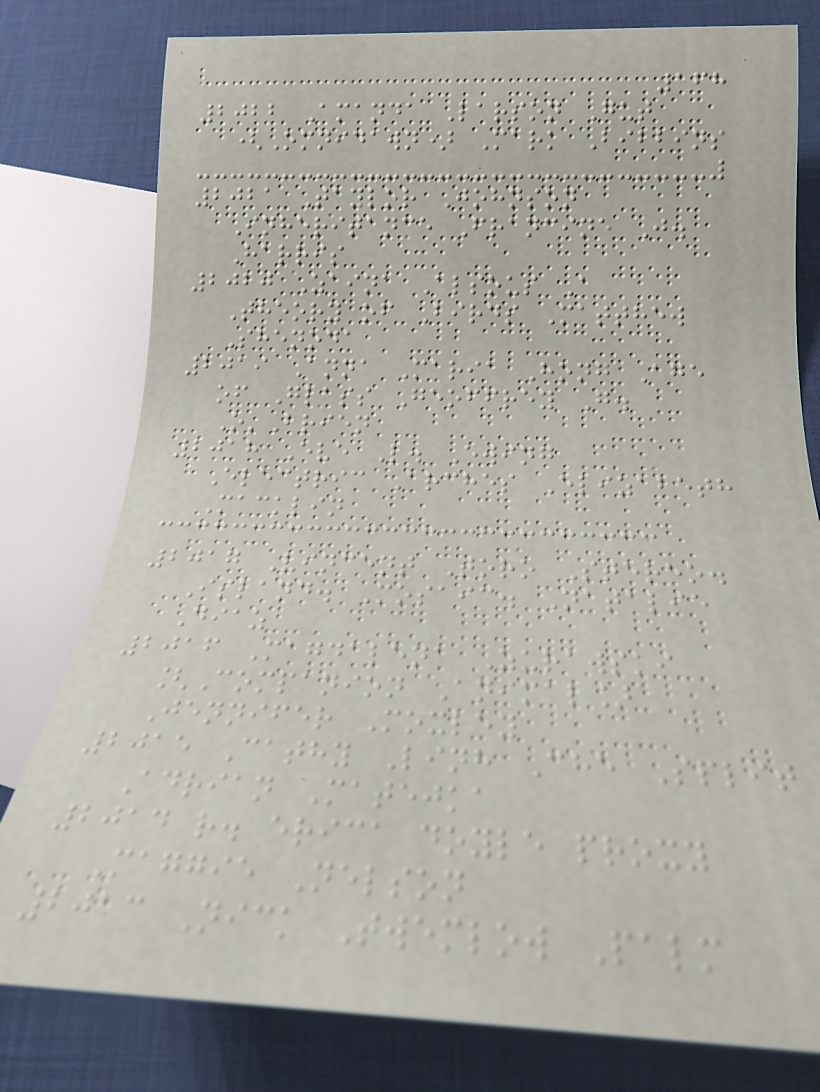168
2022 Amanda Larson Gut
(Omnidawn) Mark Bibbins
2021 Taylor Johnson
Inheritance Francine J.
Harris
2020 Zaina Alsous A
Theory of Birds Matthew
Shenoda
2019 Anna Maria Hong Age
of Glass Geoffrey G.
O'Brien
2018 Eve L. Ewing
Electric Arches Elizabeth
Macklin
2017 Vincent Toro Stereo.
Island. Mosaic. Natalie
Diaz
2016 Magdalena Zurawski
[Companion Animal]
Jennifer Moxley
2015 Cathy Linh Che Split
Adrian Matejka
2014 r. erica doyle proxy
Maggie Nelson
2013 Nick Twemlow Palm
